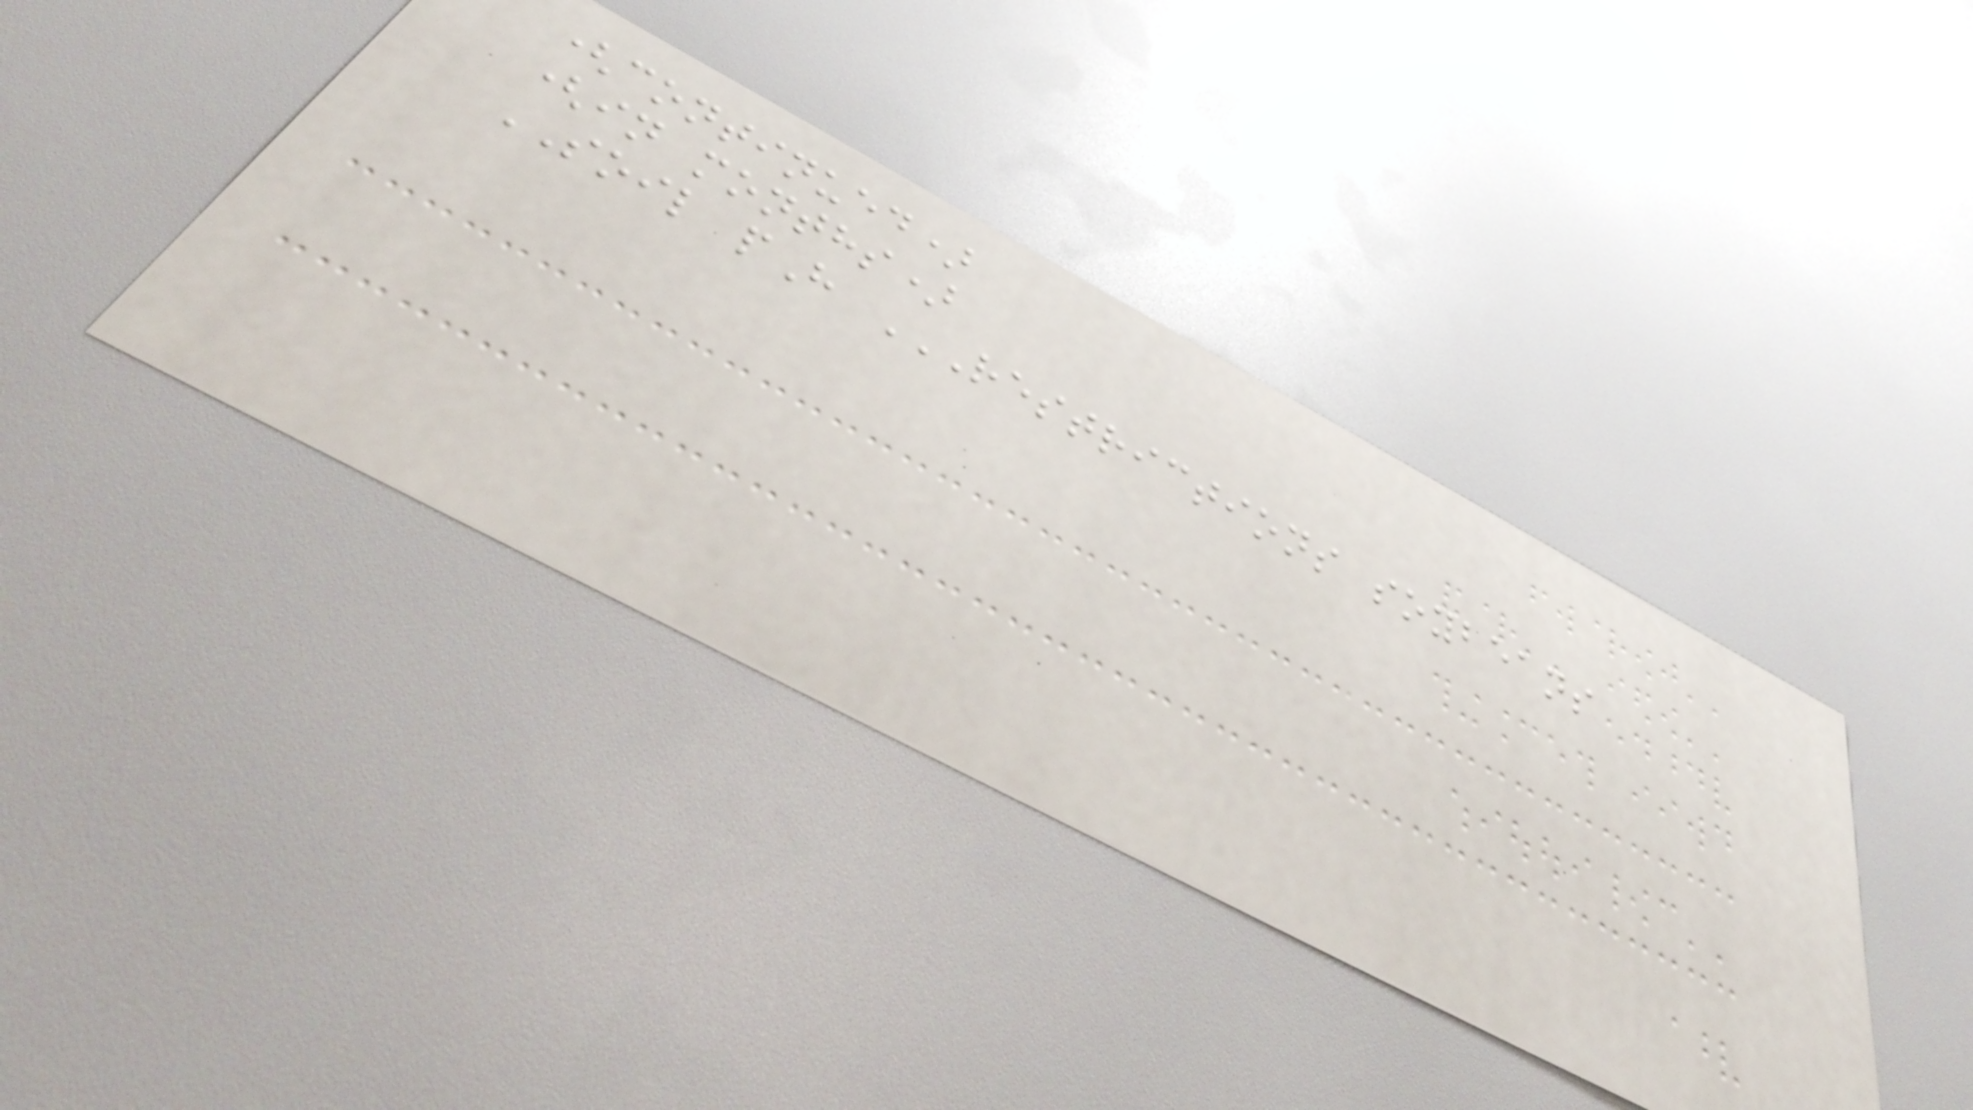(continued)
(in months)
SOIL pH RESTRICTIONS SOYBEANS
